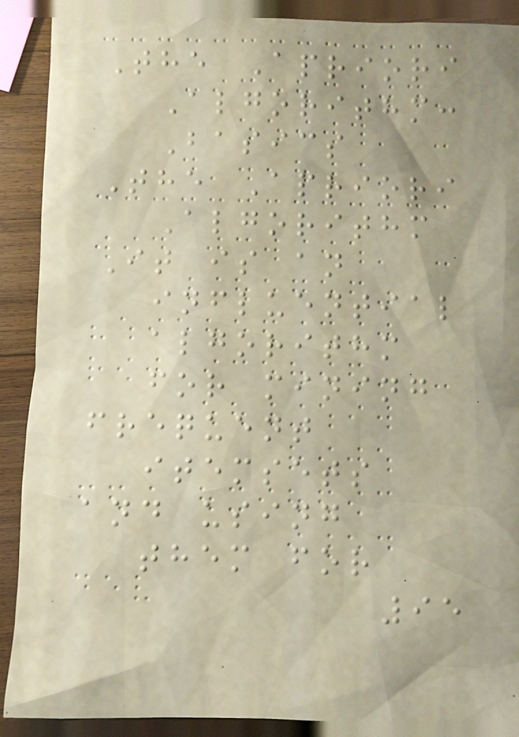The Apriori
Algorithm:
Basics
The Apriori
Algorithm
It is an
influential
algorithm
for mining
frequent
itemsets
and using
them for
95
